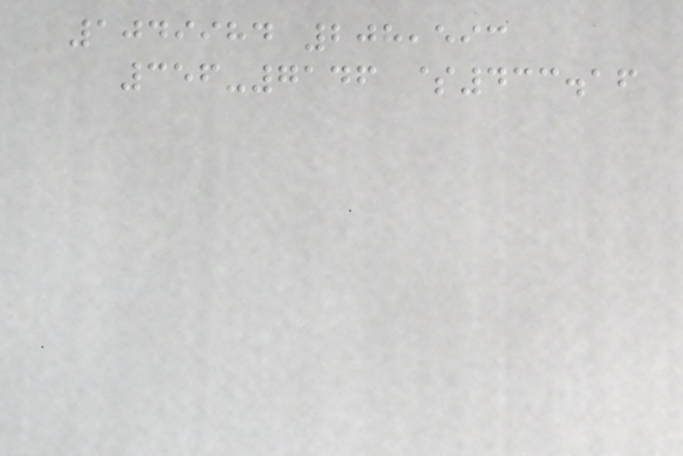1049984 208,593
356-7146 $433.16
